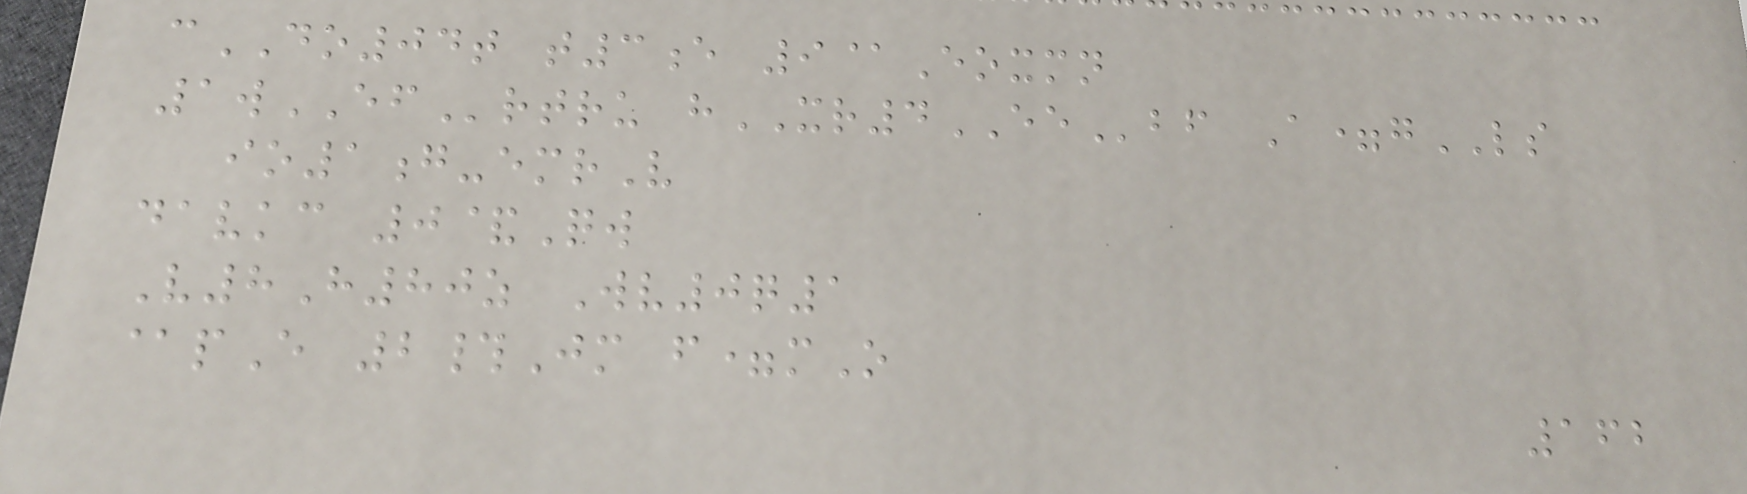cDO04t t3e 9@Eoxmn
1wEFrtru hXR4EEbf A=gLS
io1g-emrV
davkc 0&Qw
V8H80z Wv0q1
@pE 2#Jm f=mO
162
